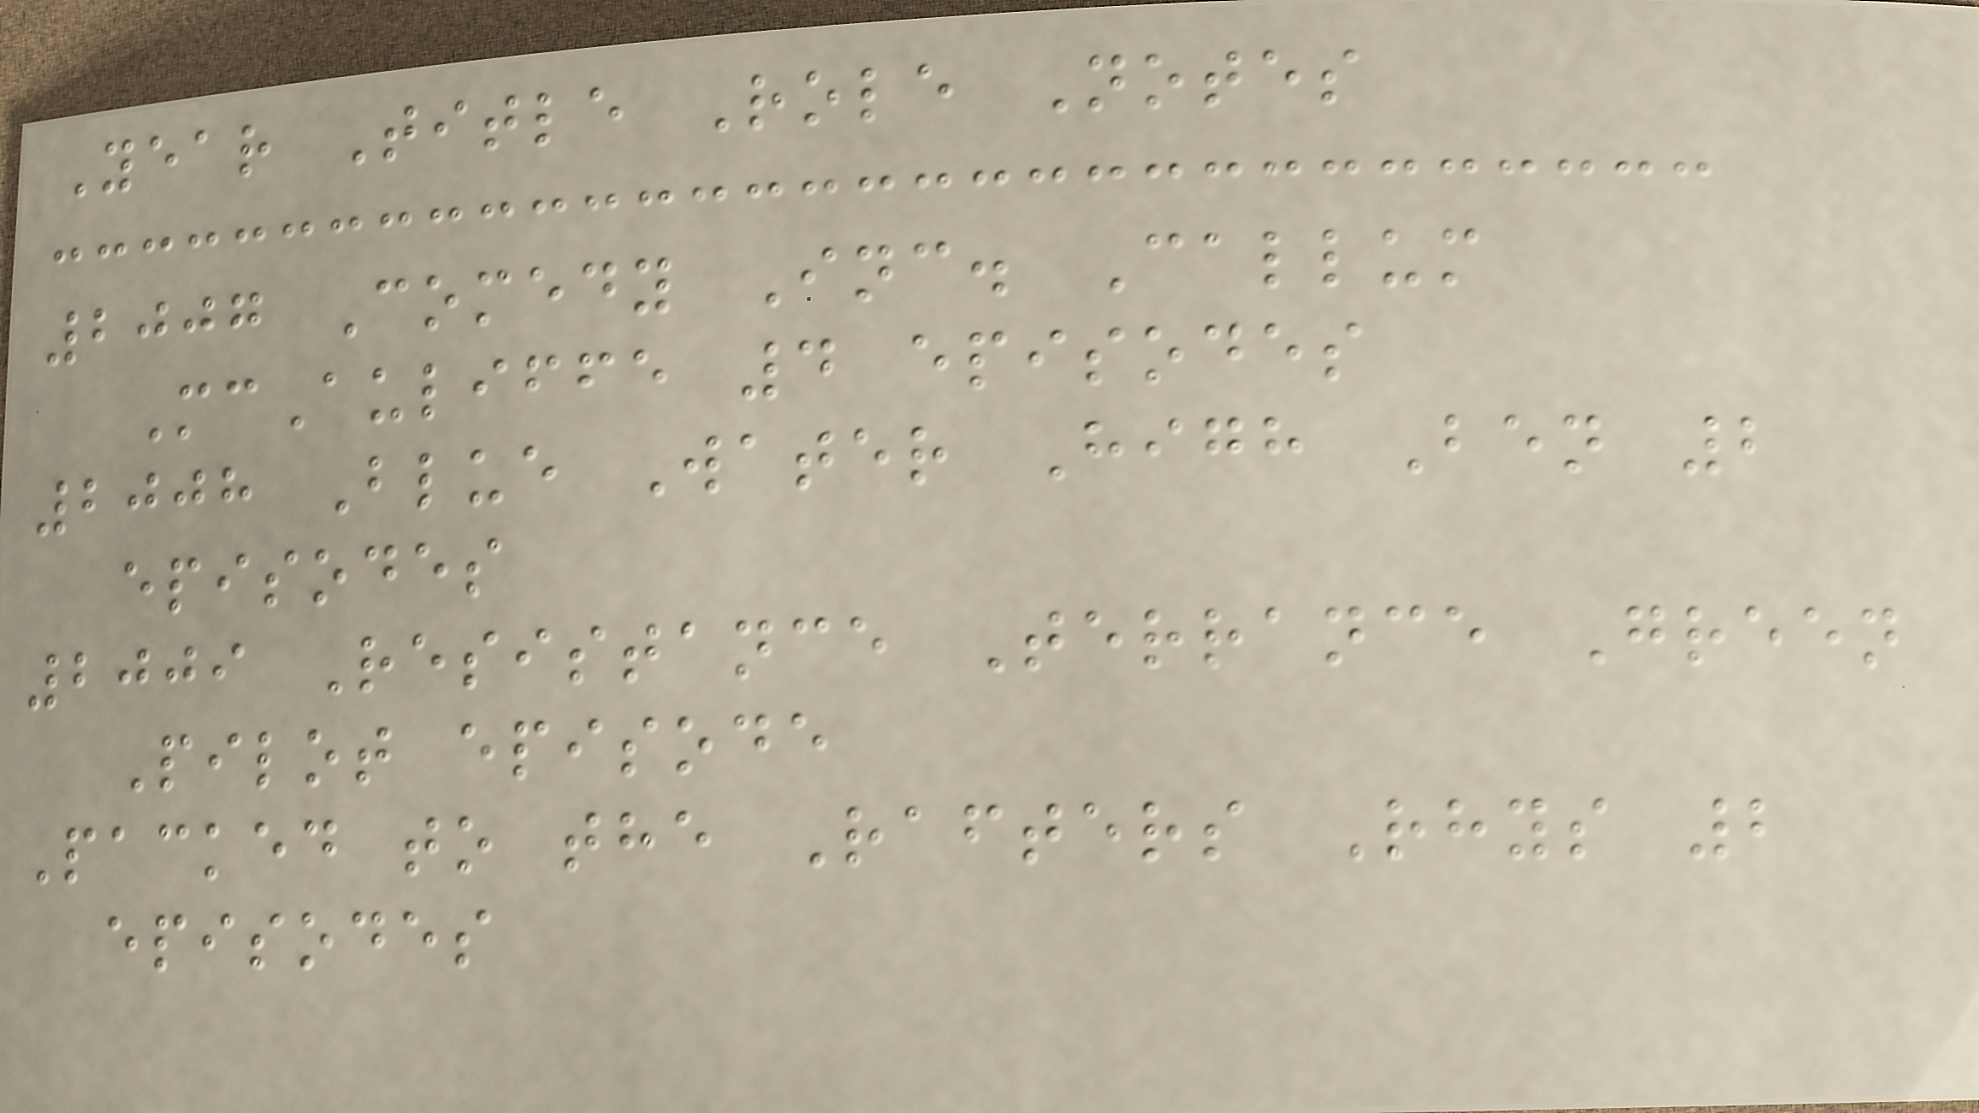Year Title Role Notes
2007 Comedy Inc. Callum
McAuliffe 4 episodes
2008 Blue Water High Ben 2
episodes
2009 Resistance Terrance Green
Pilot episode
Packed to the Rafters Rhys 2
episodes
